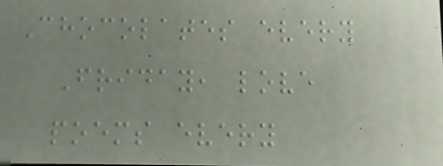Chocolates every
Friday, love
poems every
